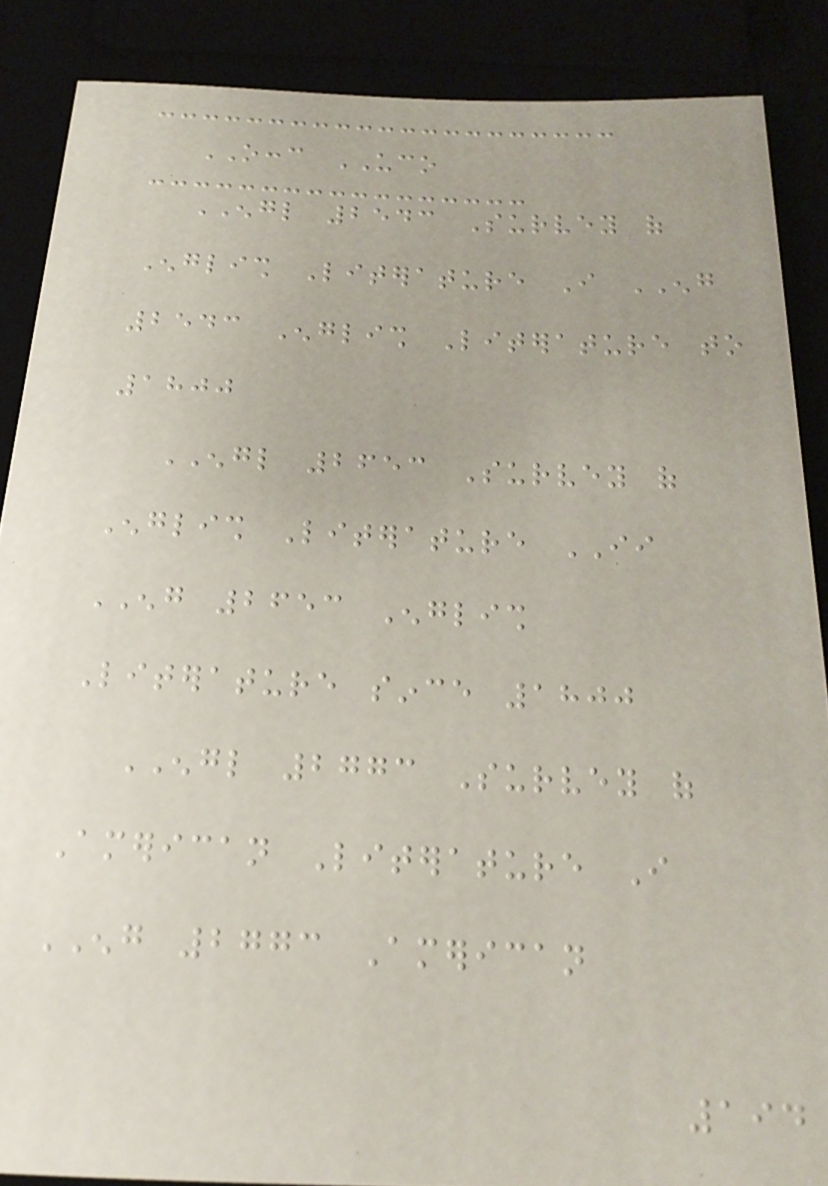OCCC UCO
ENGL 2543 Survey of
English Literature I ENG
2543 English Literature to
1800
ENGL 2653 Survey of
English Literature II
ENG 2653 English
Literature since 1800
ENGL 2773 Survey of
American Literature I
ENG 2773 American
194
